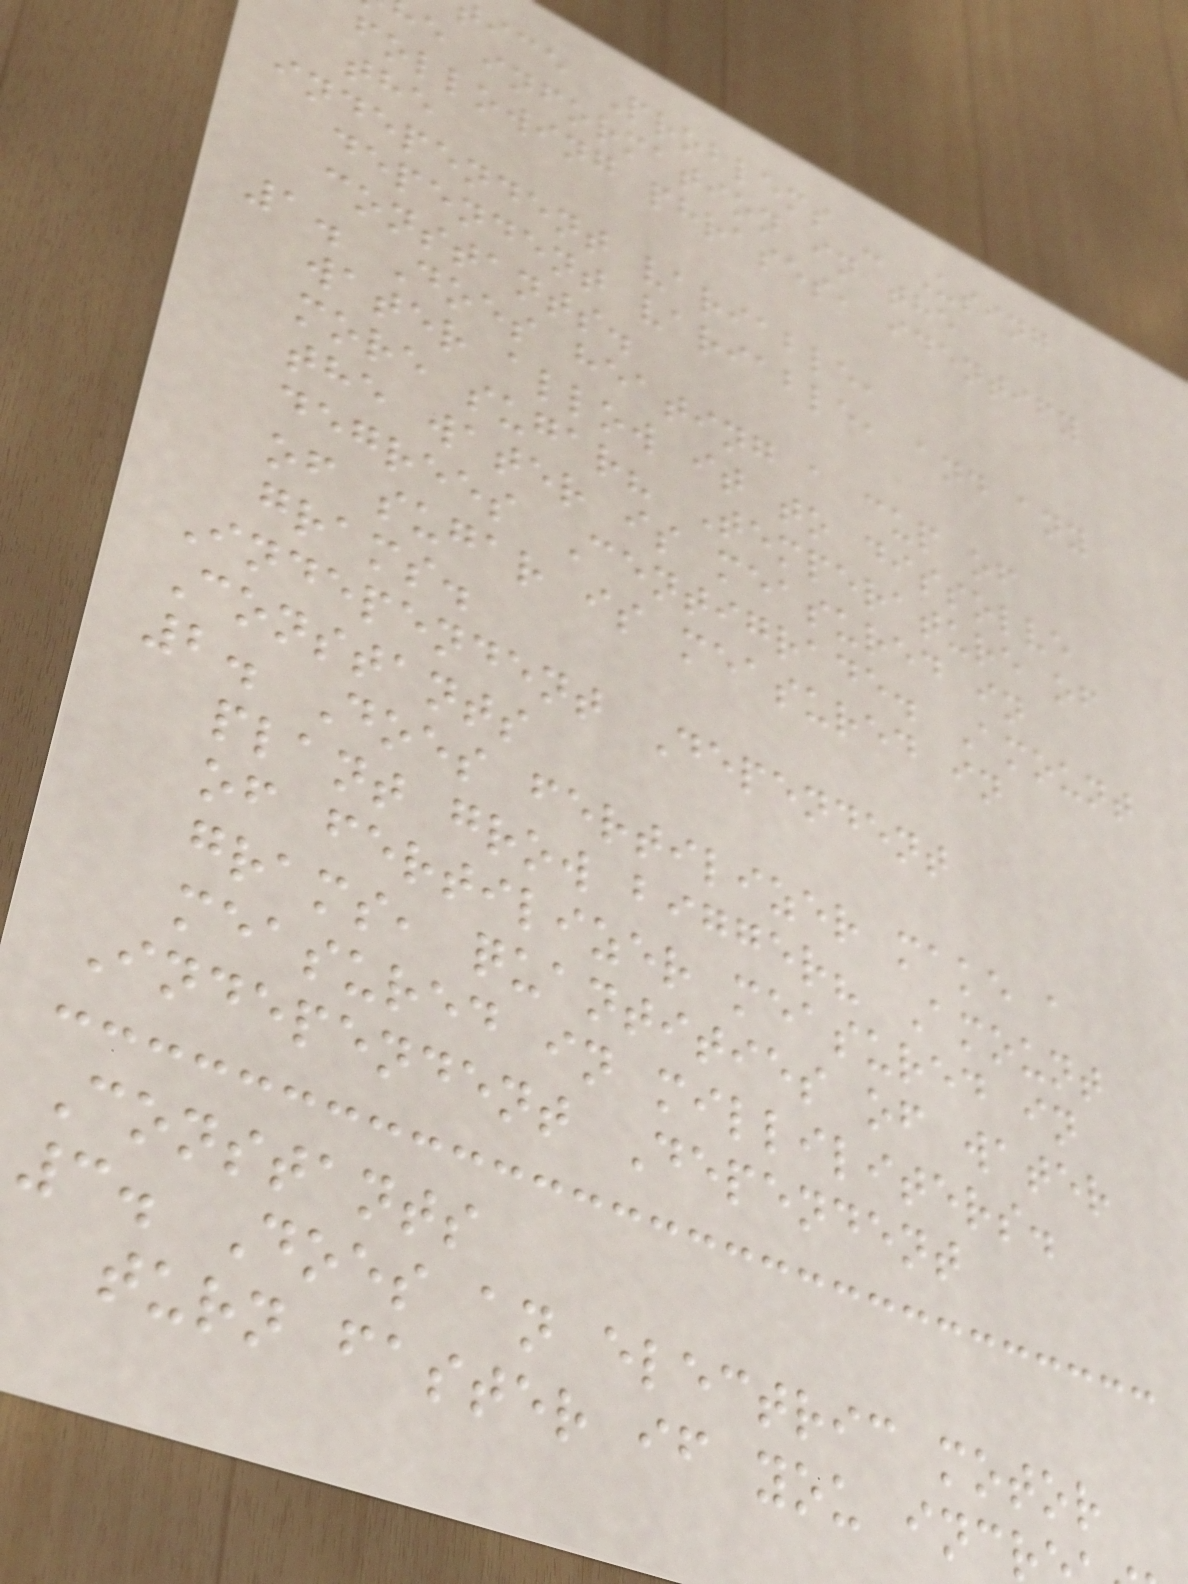ice Problems - Using
e information in the
following phrases, identify
the
independent variable,
dependent variable, and any
constants.
1. Does heating a cup of
water allow it to dissolve
more sugar? Temperature of
the water is measured in
degrees Centigrade. Amount
of sugar is measured in
grams.
Independent Dependent
Constants
2. Does fertilizer make a
plant grow bigger? Amount
of fertilizer measured in
grams, quantities of water
measured in milliliters.
Independent Dependent
Constants
3. Does an electric motor
turn faster if you inc
